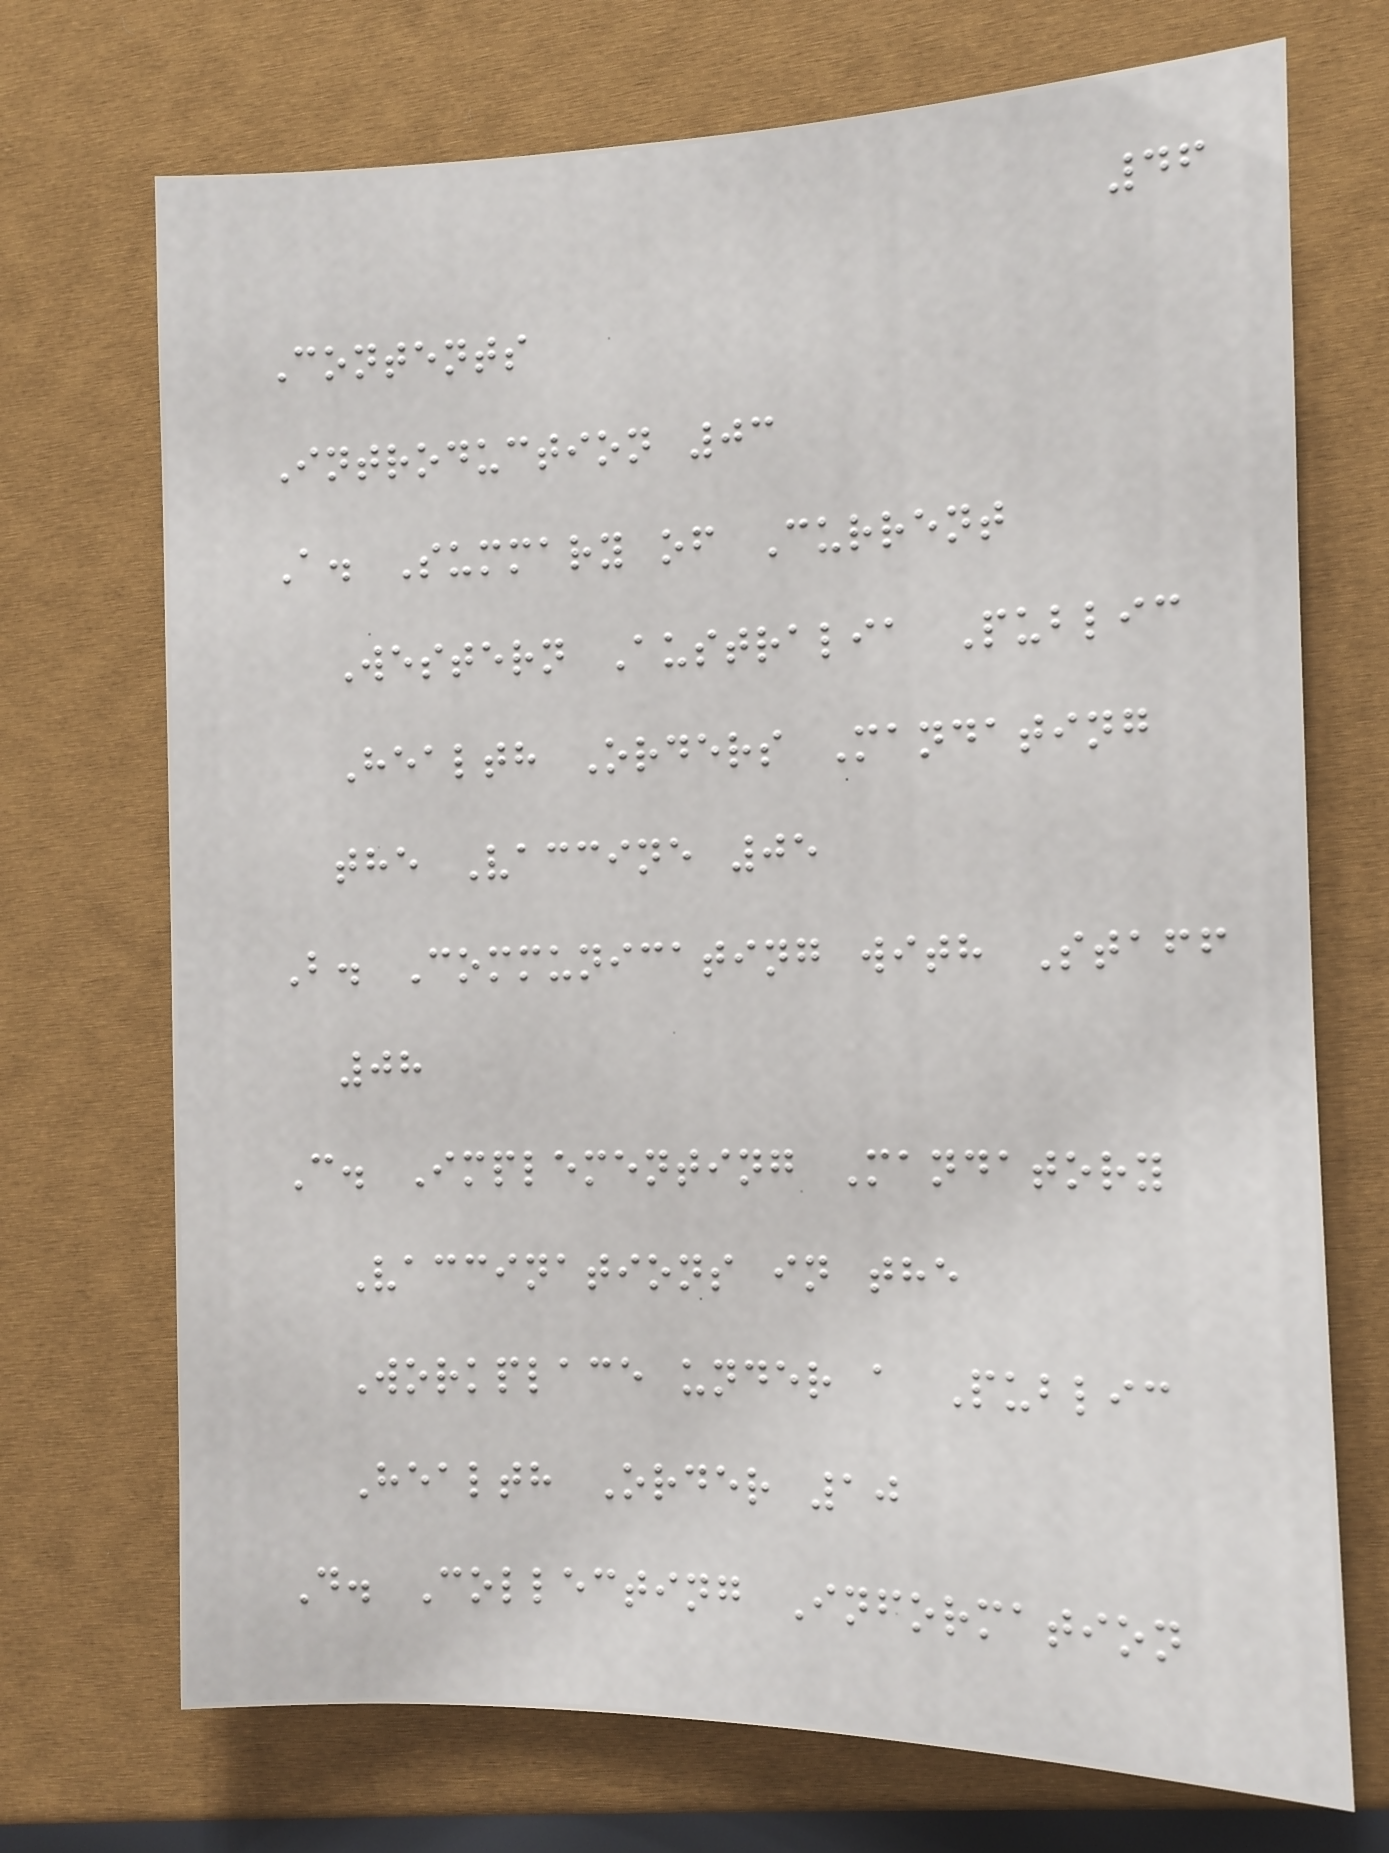46
Contents
Introduction 03
A. Summary of Current
Western Australia Public
Health Orders Mandating
the Vaccine 05
B. Communicating with Staff
08
C. Implementing Mandatory
Vaccinations in the
Workplace under a Public
Health Order 10
D. Collecting Information
